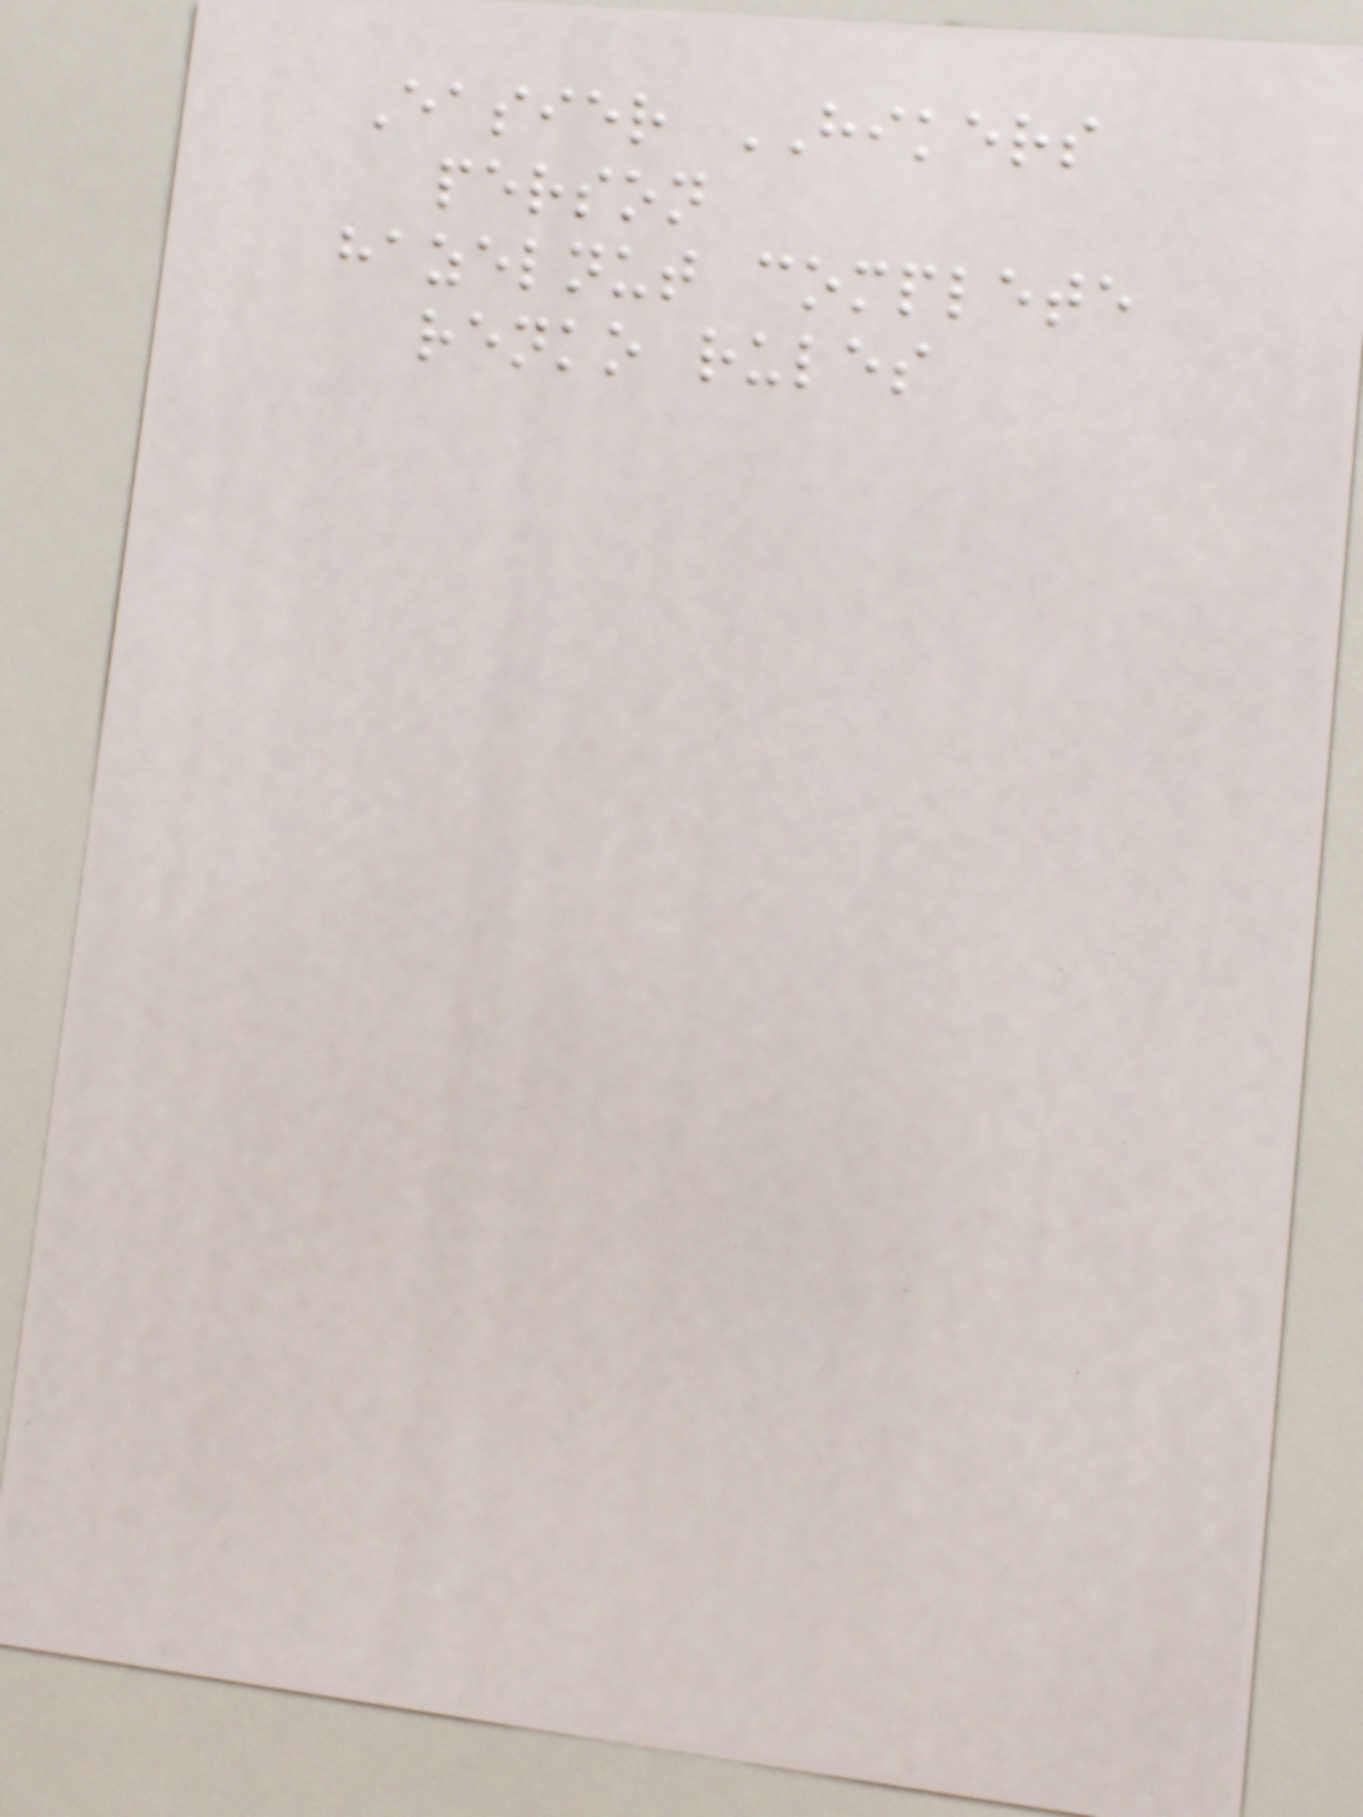Easier HIKERS
person
hazelnut complete
renko rules
